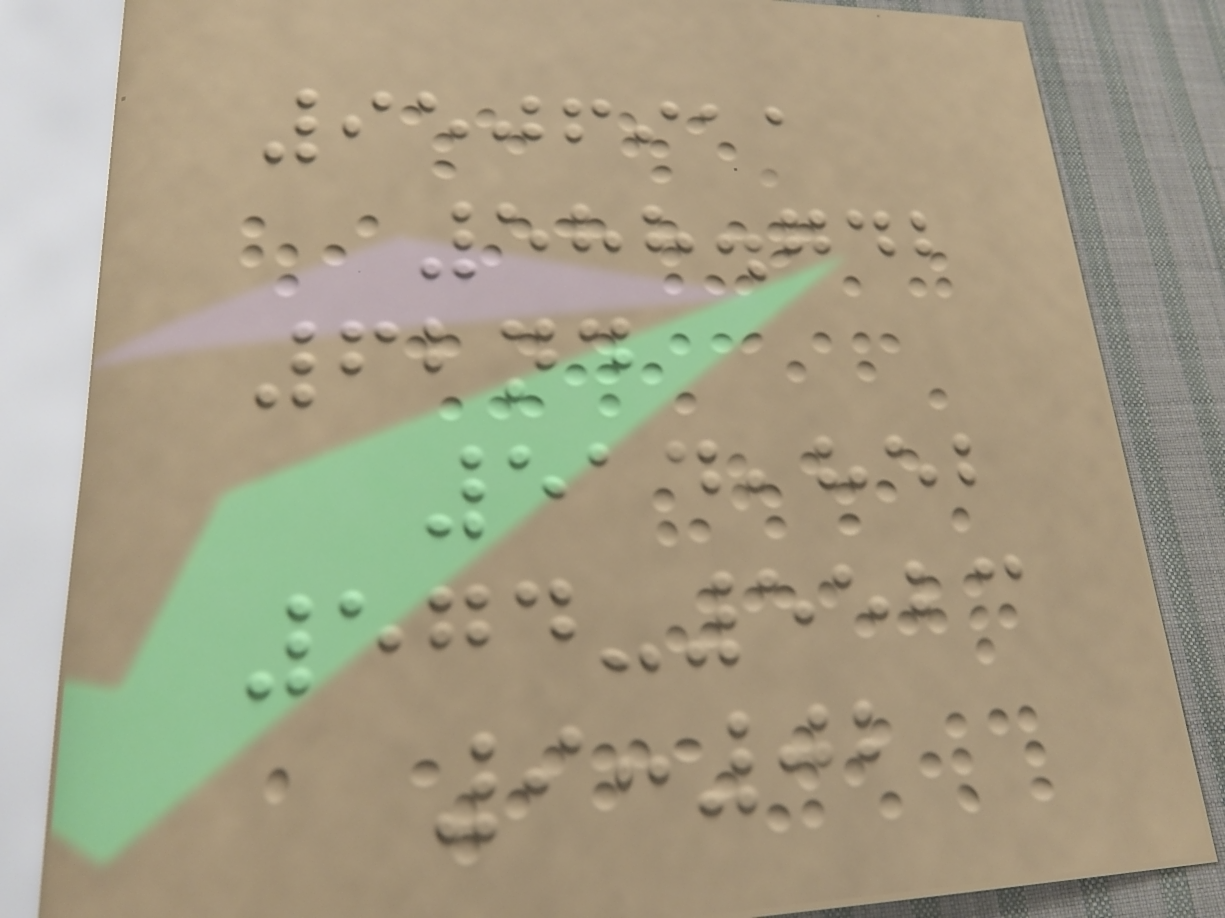9506911
588.742
62nd
514,852
574-5523
9:02
